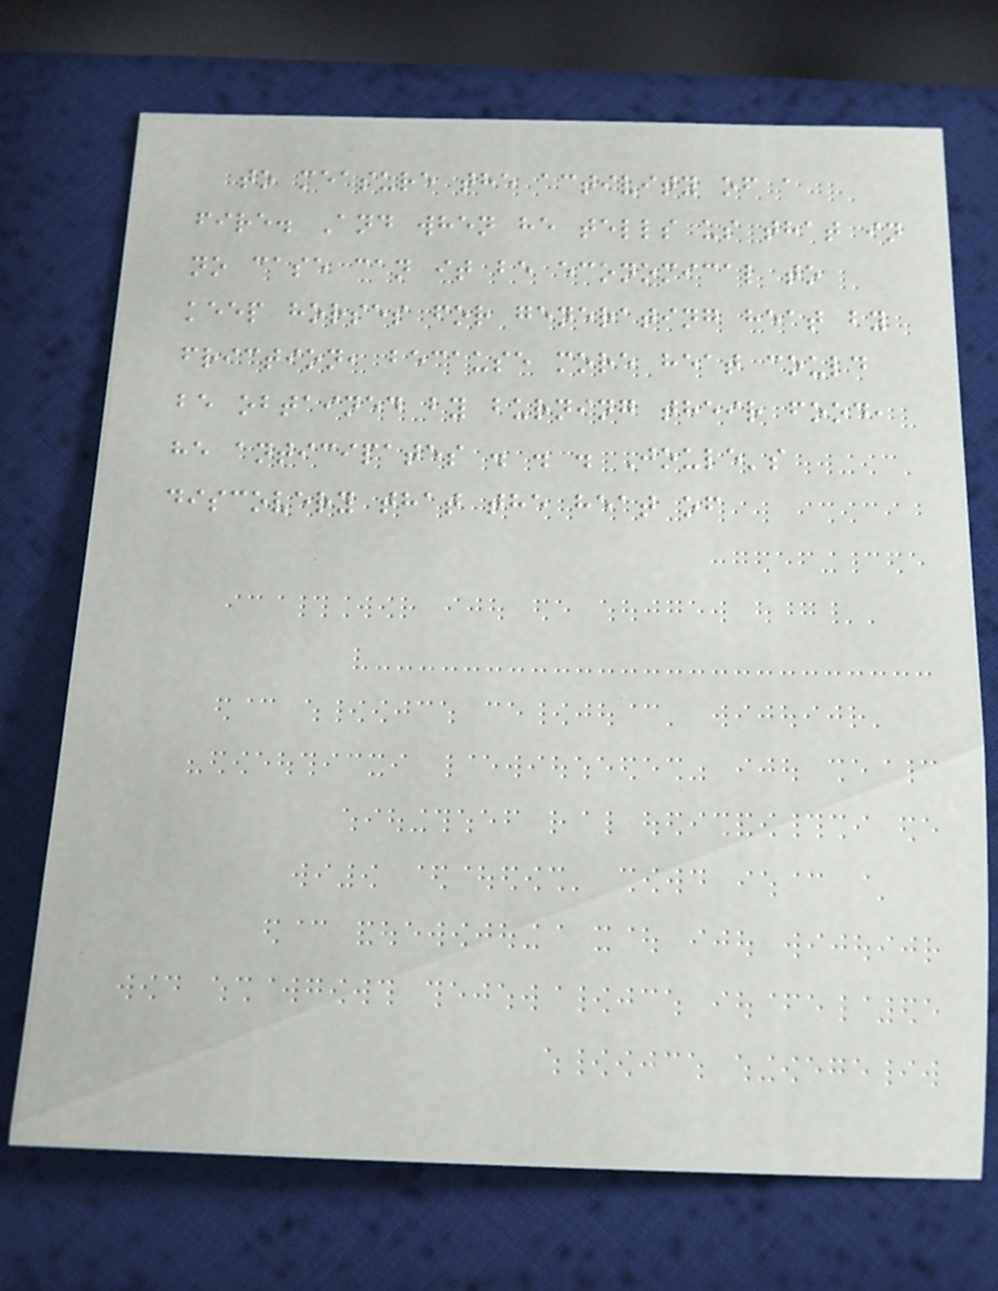to measure the activity of a
fire. And when he tells us that in
no case can it be economical to
keep horses for generating heat by
friction, because more heat could
be obtained by burning their food,
he anticipates . . . Joule's
discovery that the heat of
